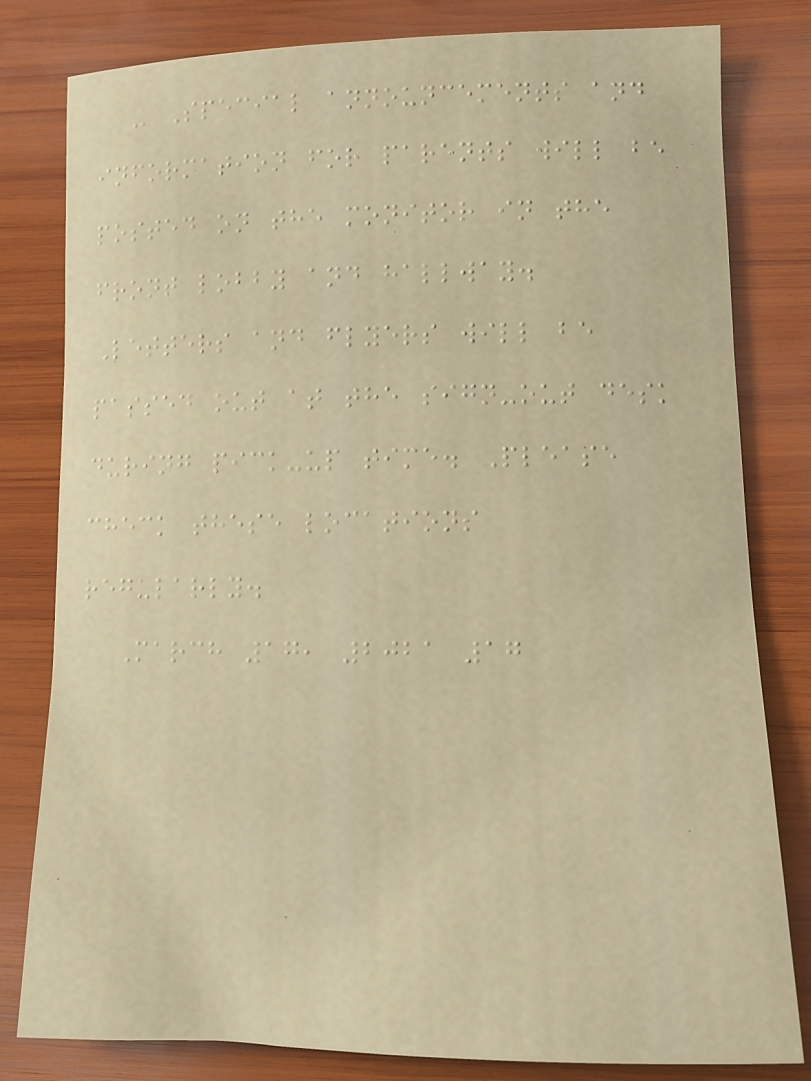- Special announcements and
information for parents will be
posted on the monitor in the
front lobby and hallway.
Letters and flyers will be
passed out at the sign-out desk
during pick-up time. Please
check these locations
regularly.
March 17, 2021 17
